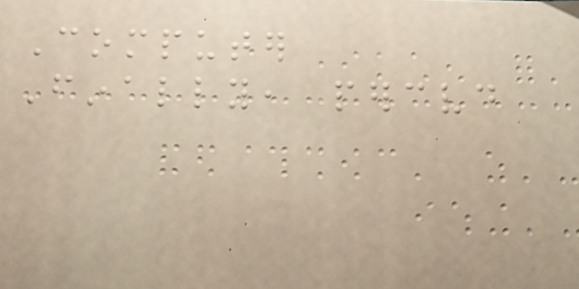Computer
Finally, perceived
